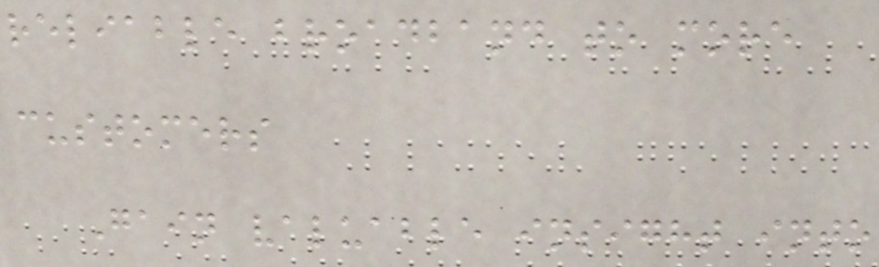reliable broadband to more
customers
Gain valuable insight into
